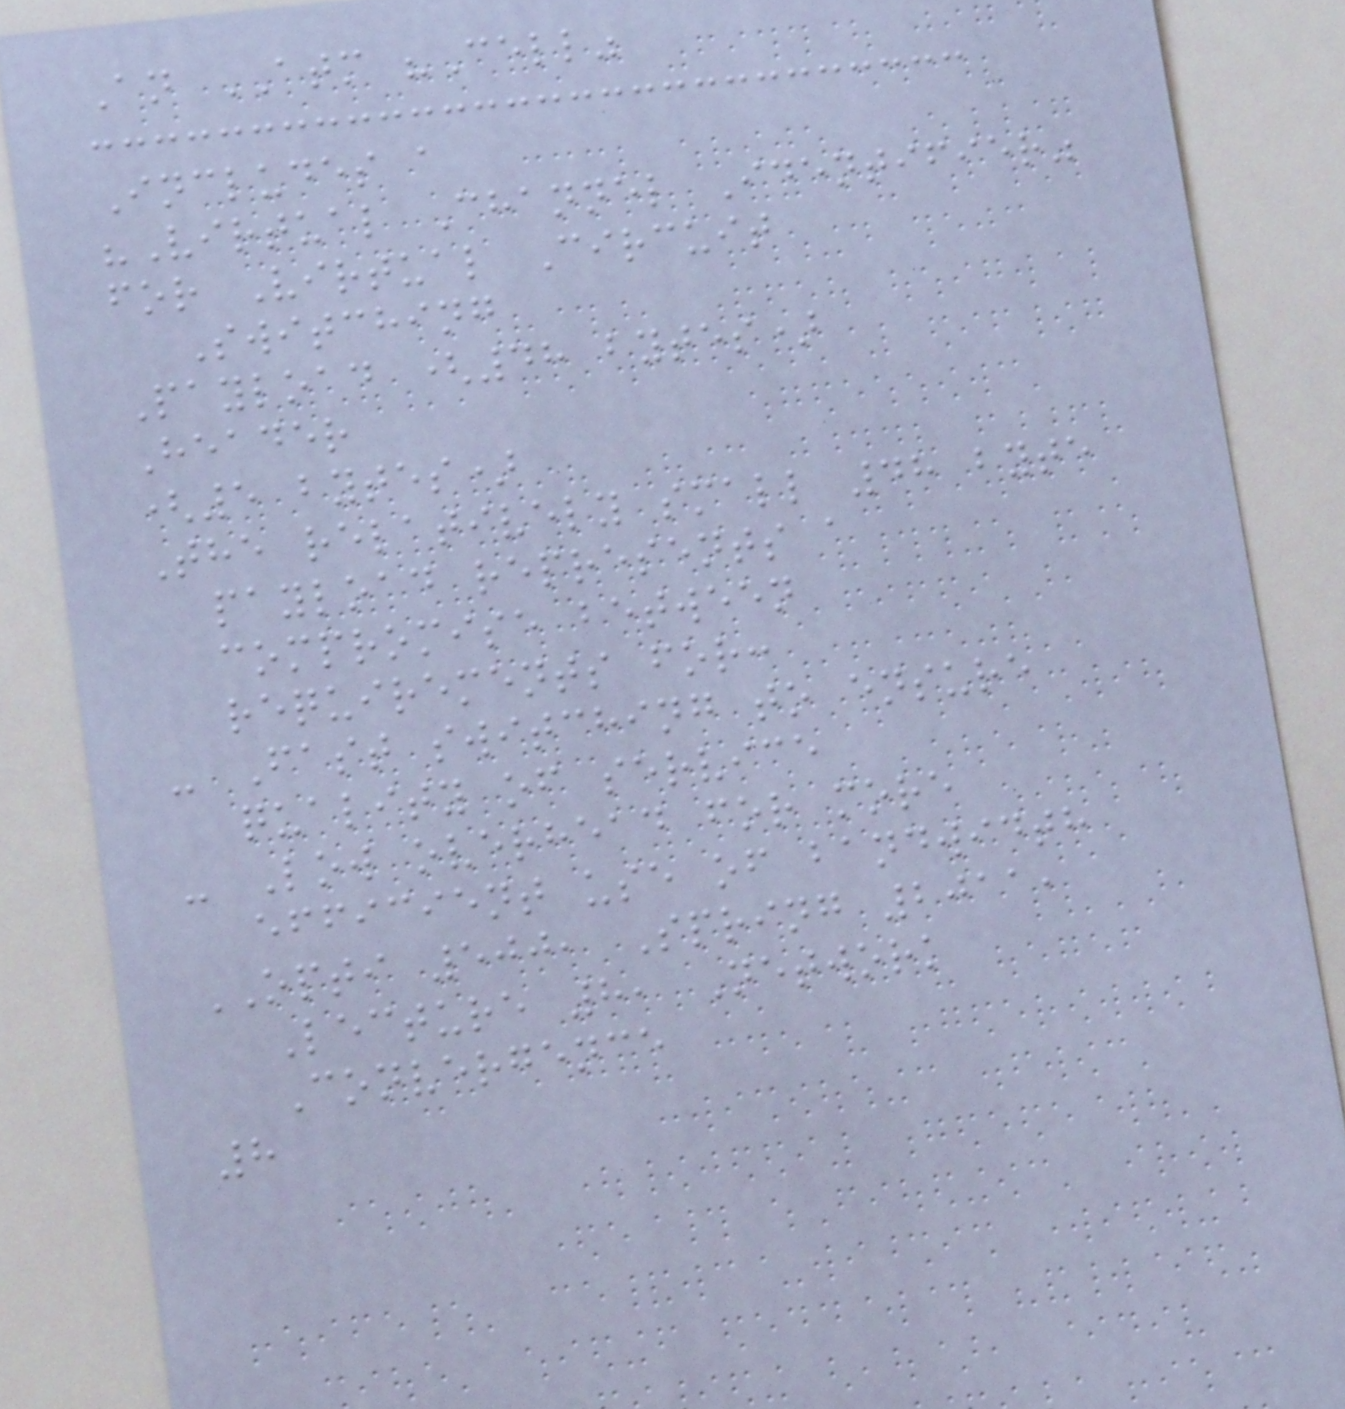An ATM "Cell"
Includes a
"Virtual Channel Identifier"
for Virtual Circuit
Switching
Payload (48 bytes)
Header
(5 bytes)
The relatively small 48 byte
payload represents a
compromise between
requirements for:
- Fast switching to ensure
quality of service
- Low overhead for more
efficient use of bandwidth
OPTI 500, Spring 2011,
Lecture 8, Network
Convergence
8
